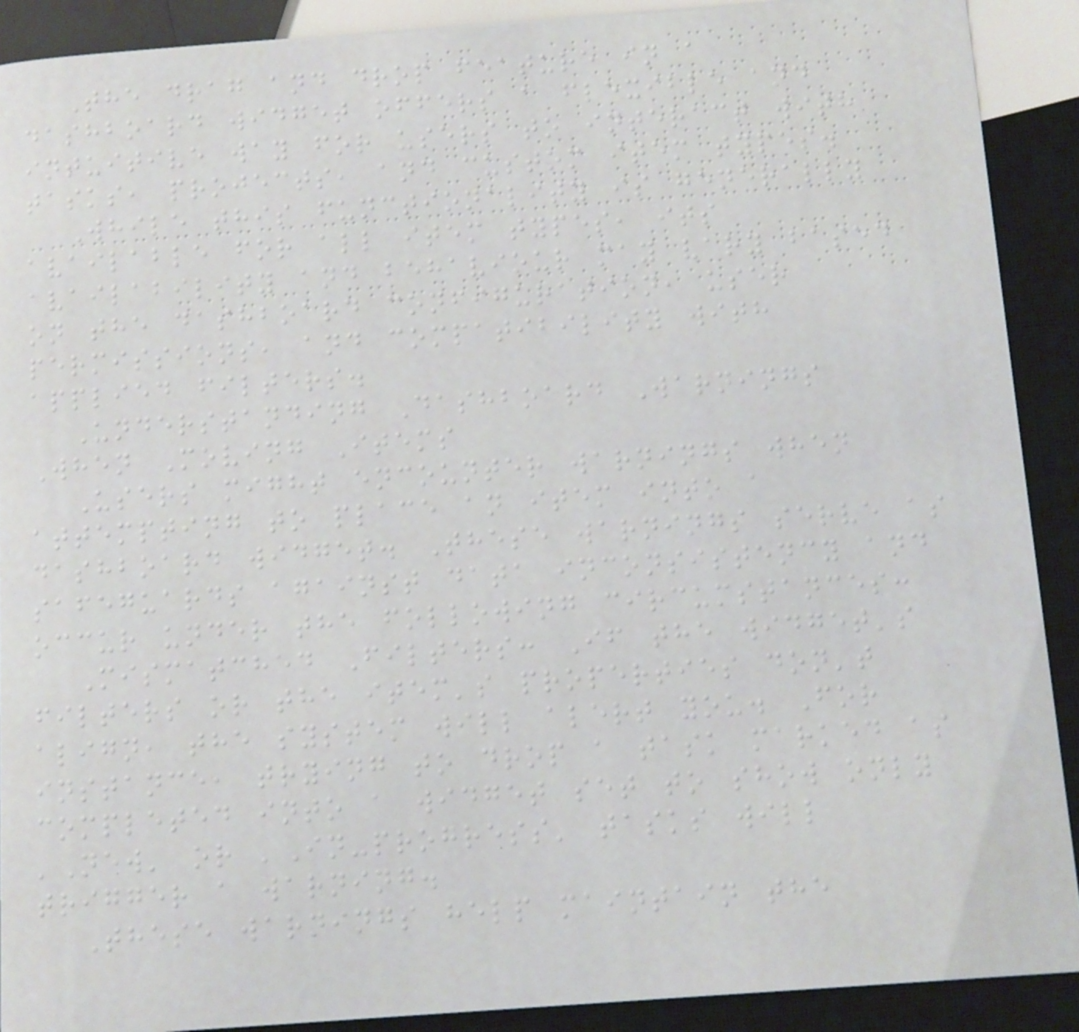The drag and drop feature in a
dashboard widget offers a flexible and
intuitive way for users to interact with
tasks, projects, and custom item types.
While this functionality is generally
available for all item types, its
availability and behaviour may vary based
on the dashboard configuration, user
permissions, and compatibility with
applied filters.
Understanding Dashboard Warnings
When Moving Items
Users might encounter warnings when
attempting to place an item into a
dashboard widget. These warnings serve as
safeguards against data inconsistency and
occur under the following circumstances:
Mismatched Filters: If the widget's
filters or the item's properties don't
align, the system will alert you. For
instance, trying to drop a task marked as
completed into a widget set to show only
'New' or 'In-progress' tasks will
trigger a warning.
These warnings help maintain the
